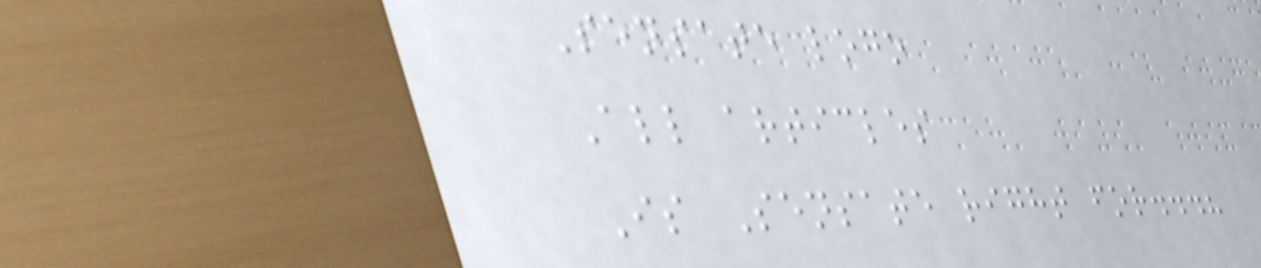Sensate logo
All articles
Is Sensate right for...?
